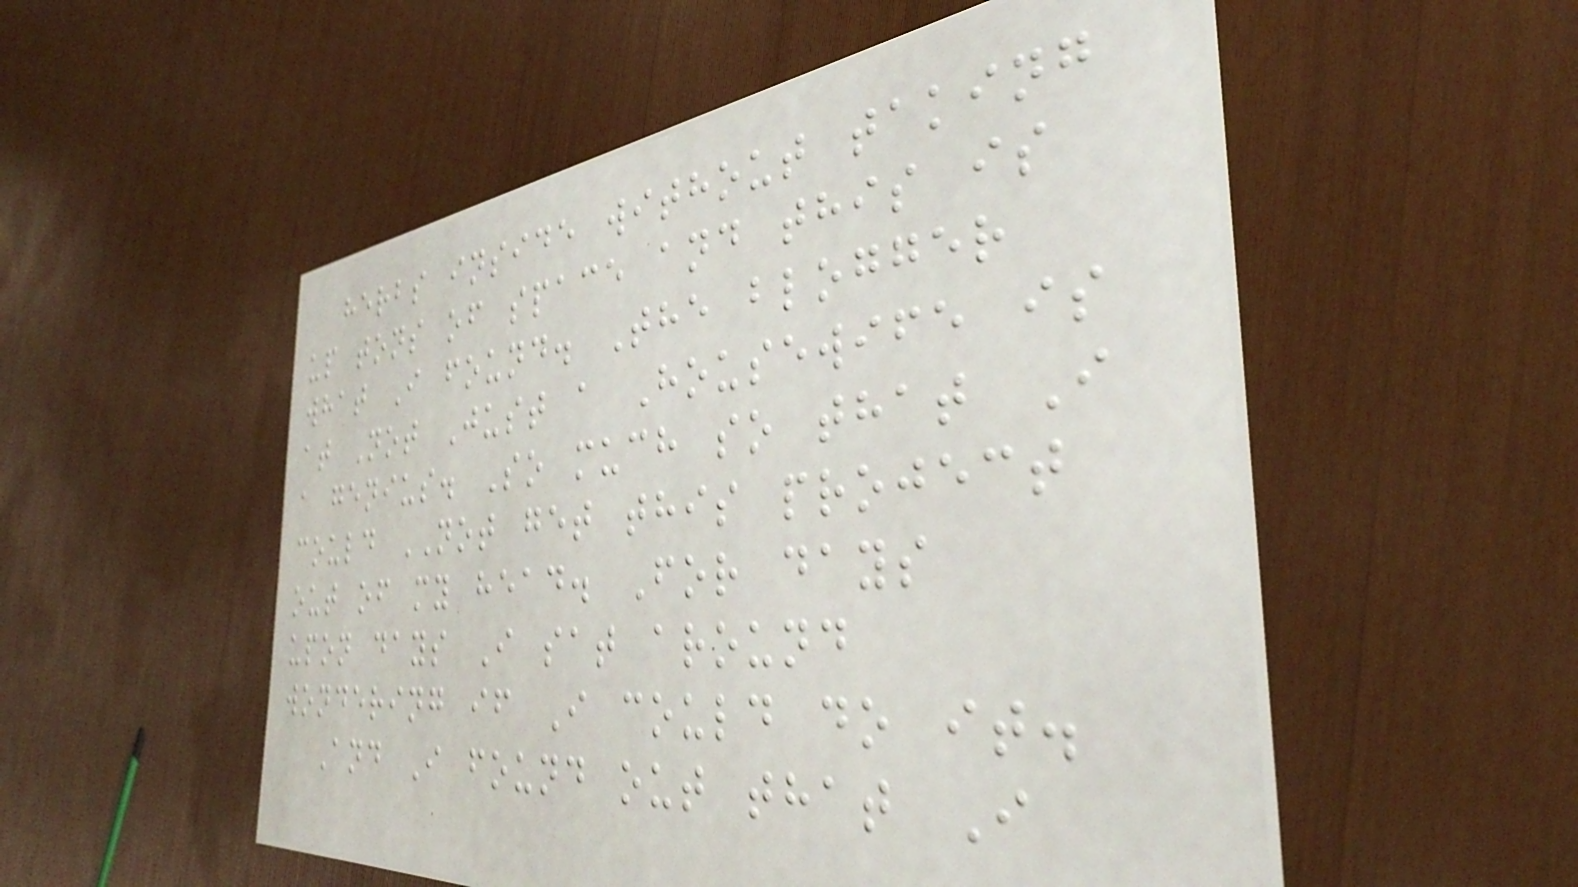herbs inside without taking
up tons of space and this is
what I found. The blogger
at Not Just a Housewife is
a genius. So much so that I
could NOT get this project
out of my head. For days
upon days I sat around
wondering if I could do it.
And I found out that I
